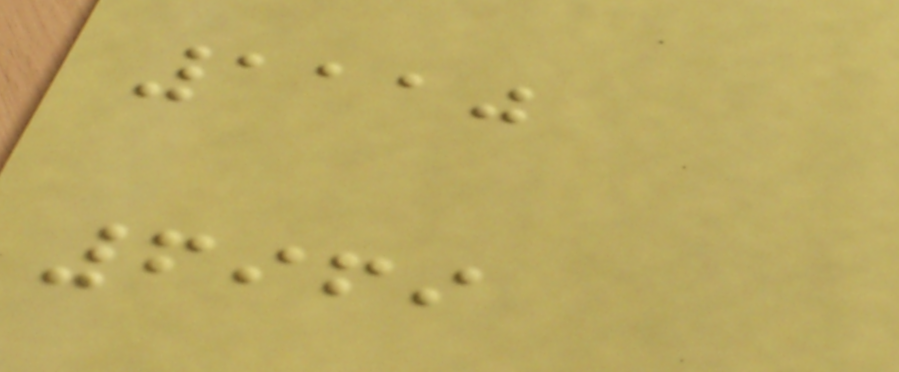1110
6969
